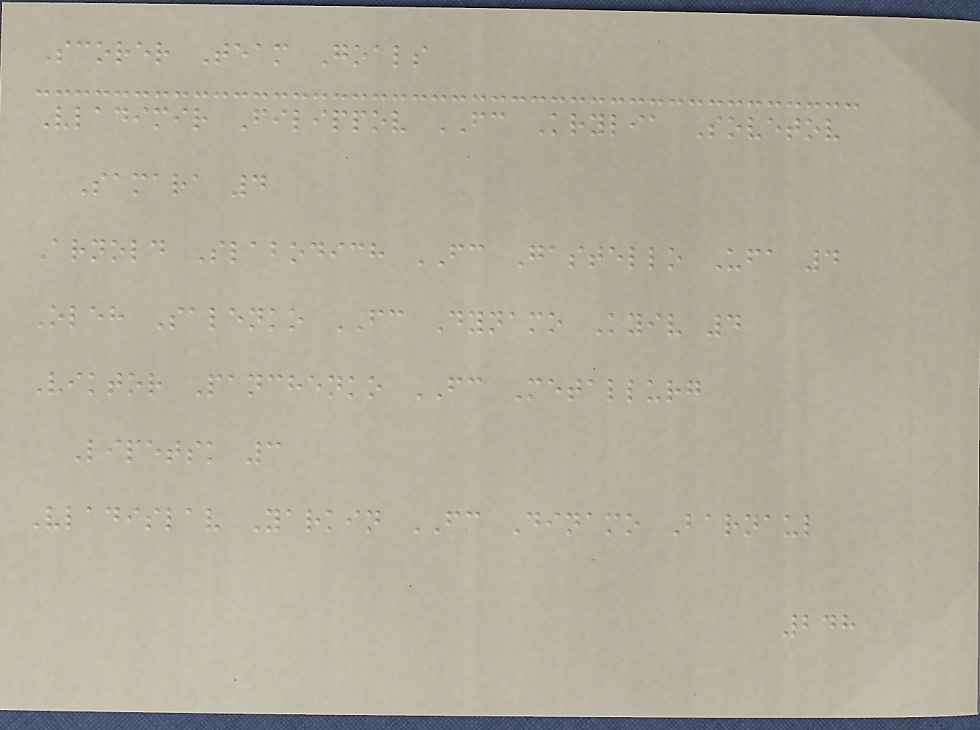Scorer Team Goals
Vladimir Filippov FC Krylia Sovetov
Samara 4
Arnold Slabodich FC Gastello Ufa 4
Oleh Salenko FC Dynamo Kyiv 4
Viktor Panchenko FC Metallurg
Lipetsk 3
Vladislav Yarkin FC Dinamo Barnaul
248
